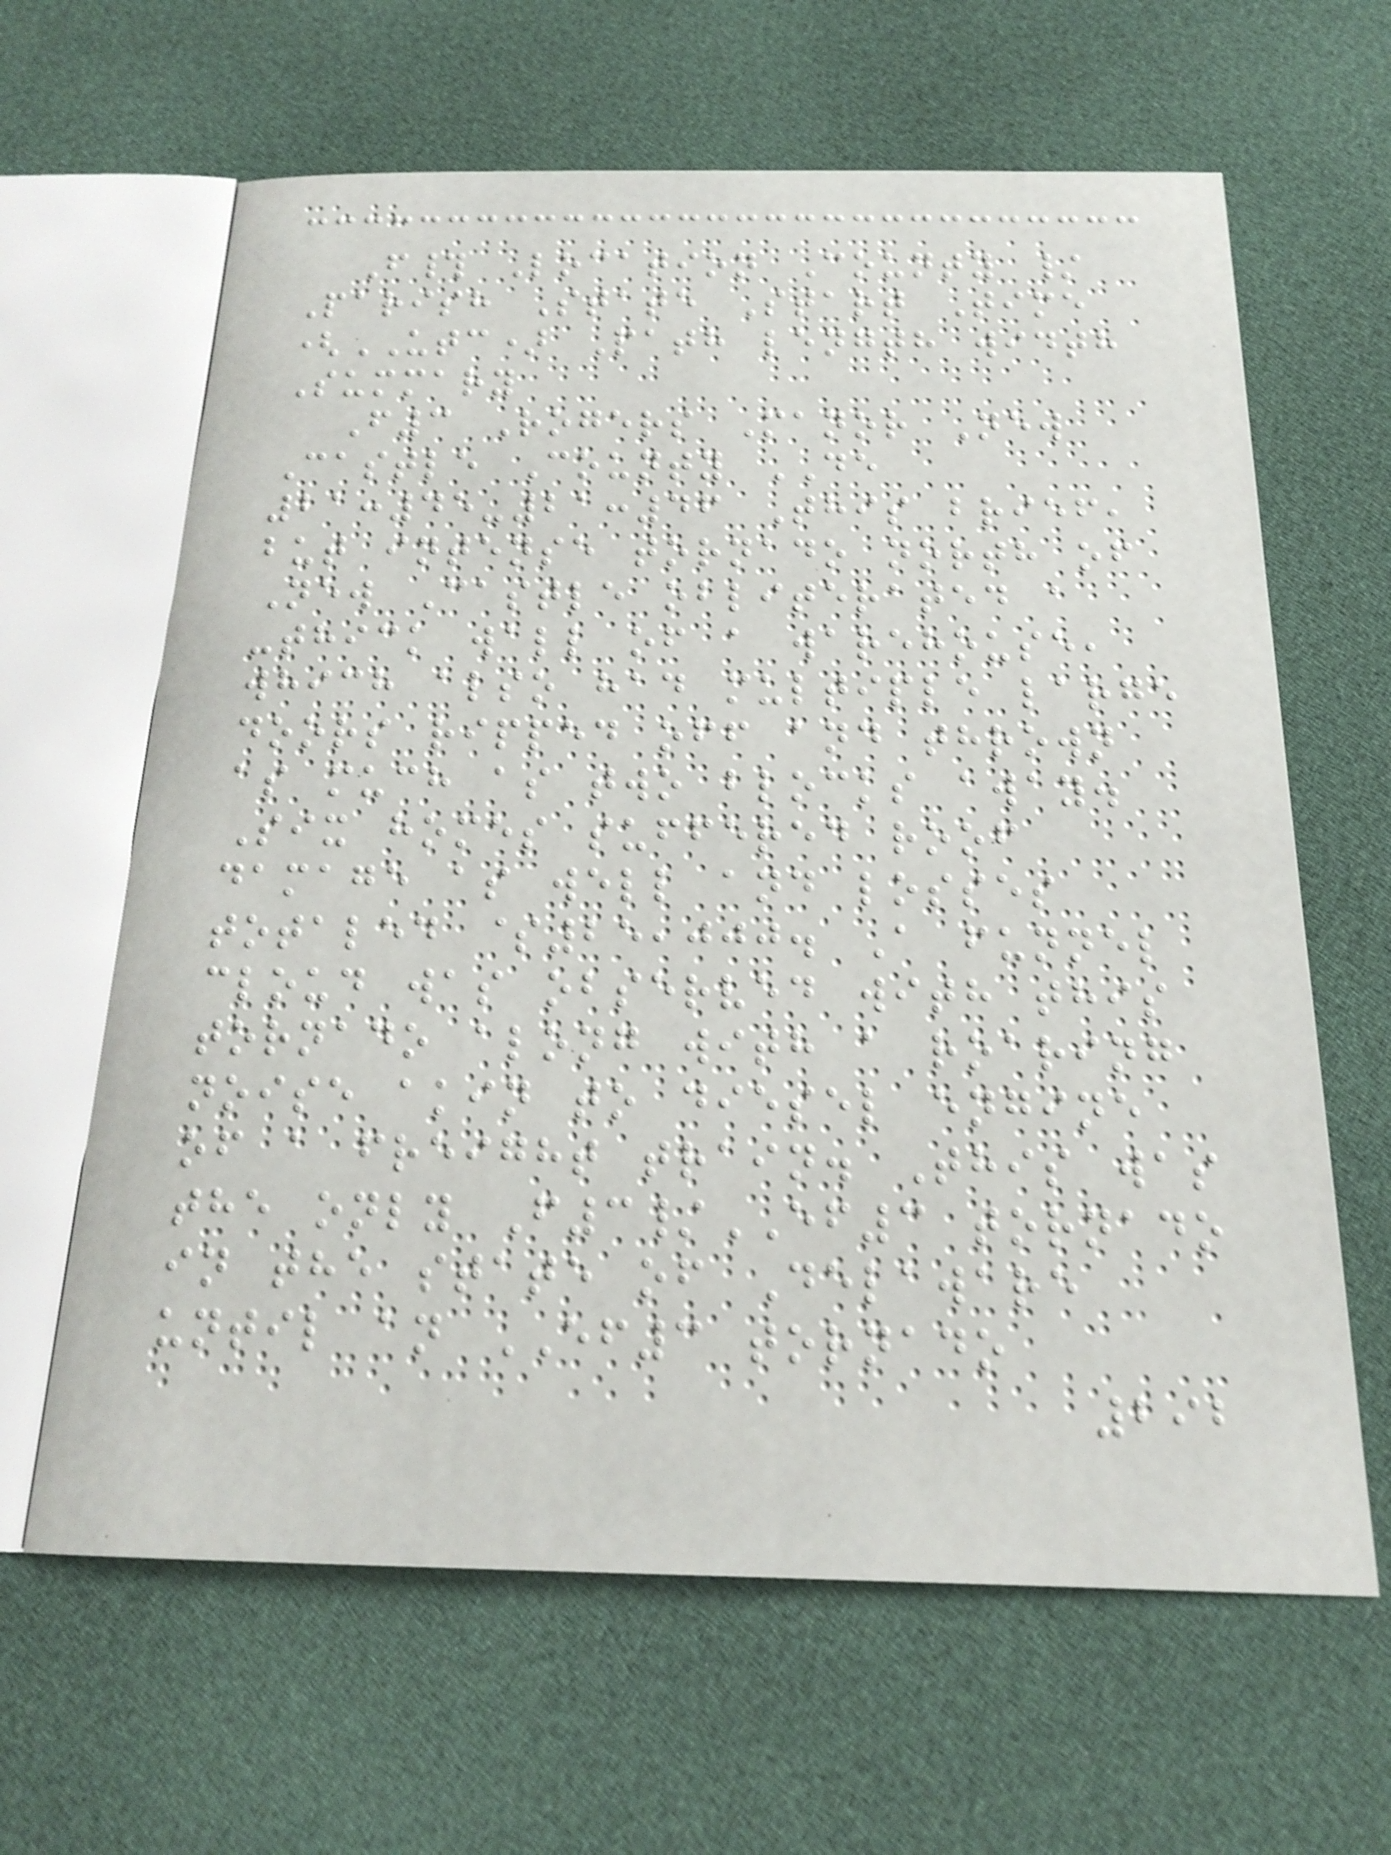F# Location County /
Parish State Start Time
(UTC) Path length width
Summary
F3 Rogers Manor New
Castle County DE
21:45-21:46 This brief,
but intense tornado north of
New Castle obliterated a
-thick wall of a warehouse,
which also had multiple large
doors ripped off and thrown
as much as two blocks away.
Six homes suffered roof
damage as well and losses
totaled $25,000. A funnel
cloud was observed with this
tornado along with a roaring
noise akin to diesel engine
of a freight train. This was
the only F3/EF3 tornado
in the state of Delaware
until an EF3 tornado
292
